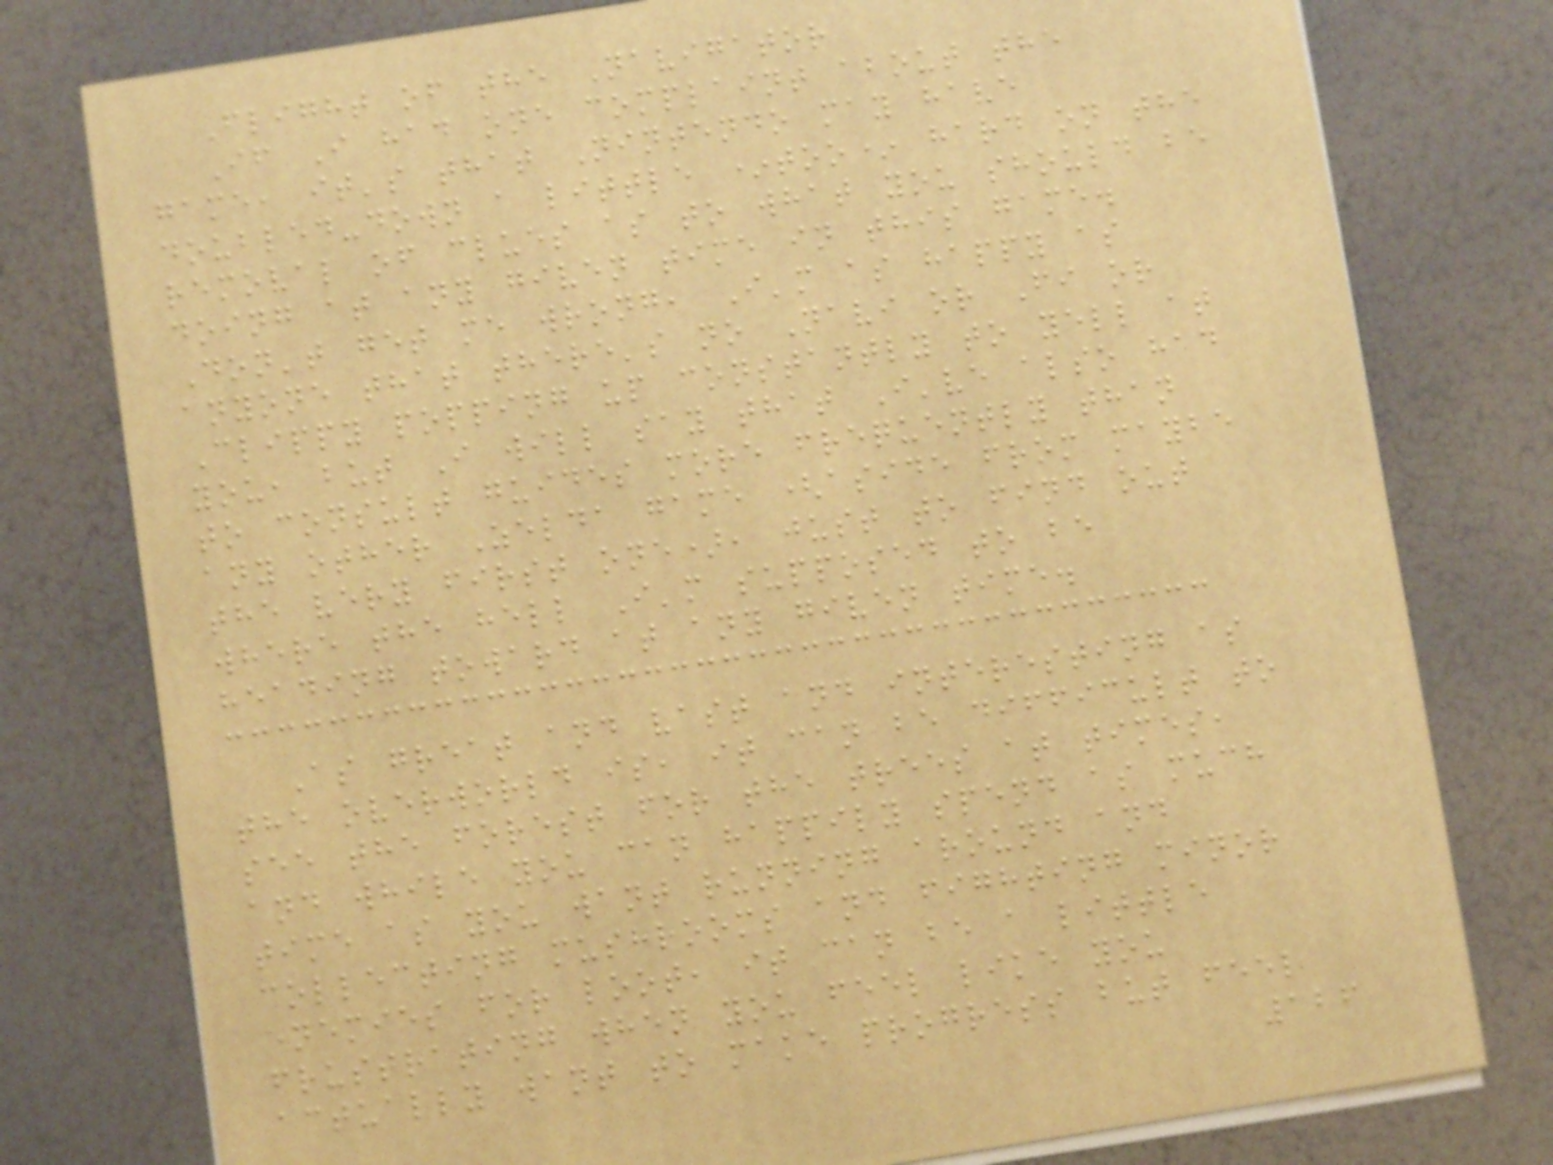Flight of the Navigator
If I had one complaint about the
game, it's that Nintendo may have
doubled-down a little *too* hard on the
removal of clues as to what you should be
doing at any given time in this game.
Don't get me wrong, I'm as happy as
anyone that there's no Navi or Fi or
Clippy popping up constantly to yell at
you, but I will say that I've also had
to consult guides more frequently than
any other Zelda game (aside from maybe
the very first one), just to find out
where the hell I'm supposed to be
heading toward at any given time.
As great and vast and interesting as
the overworld is, it can be difficult to
see the forest for the trees at times,
and while you can happily spend as much
time as you want running around and
collecting mushrooms and fighting minor
enemies for loot, it can be a little
frustrating when you feel like you
actually want to make progress but feel
126
